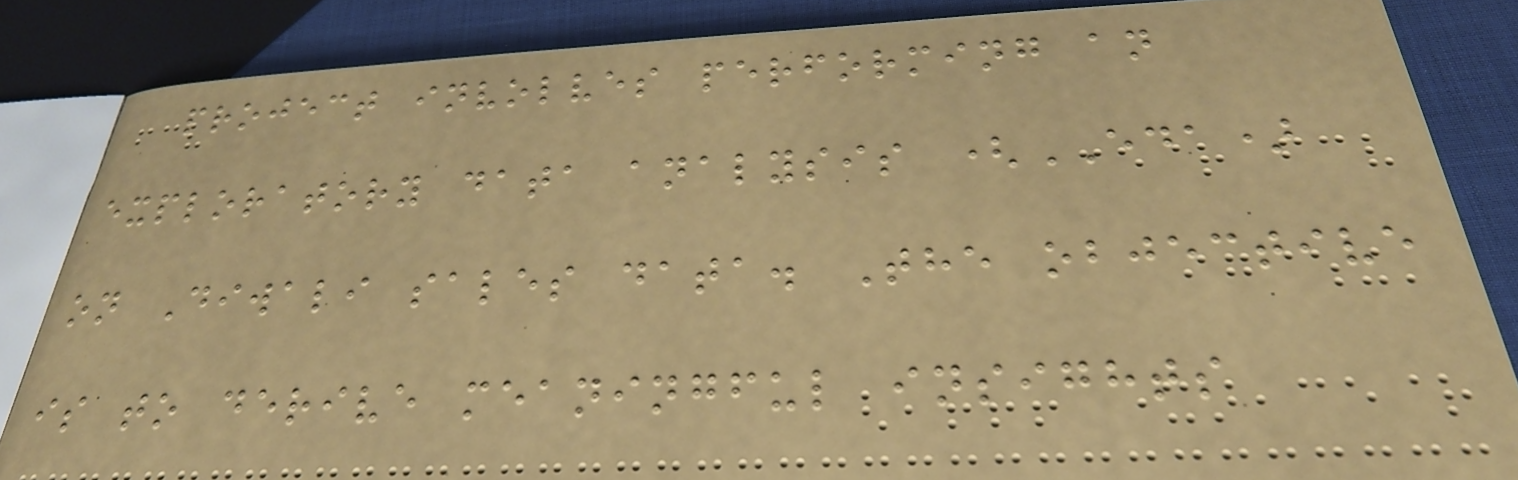project involves performing an
exploratory data analysis (EDA)
on Diwali sales data. The objective
is to derive meaningful insights
